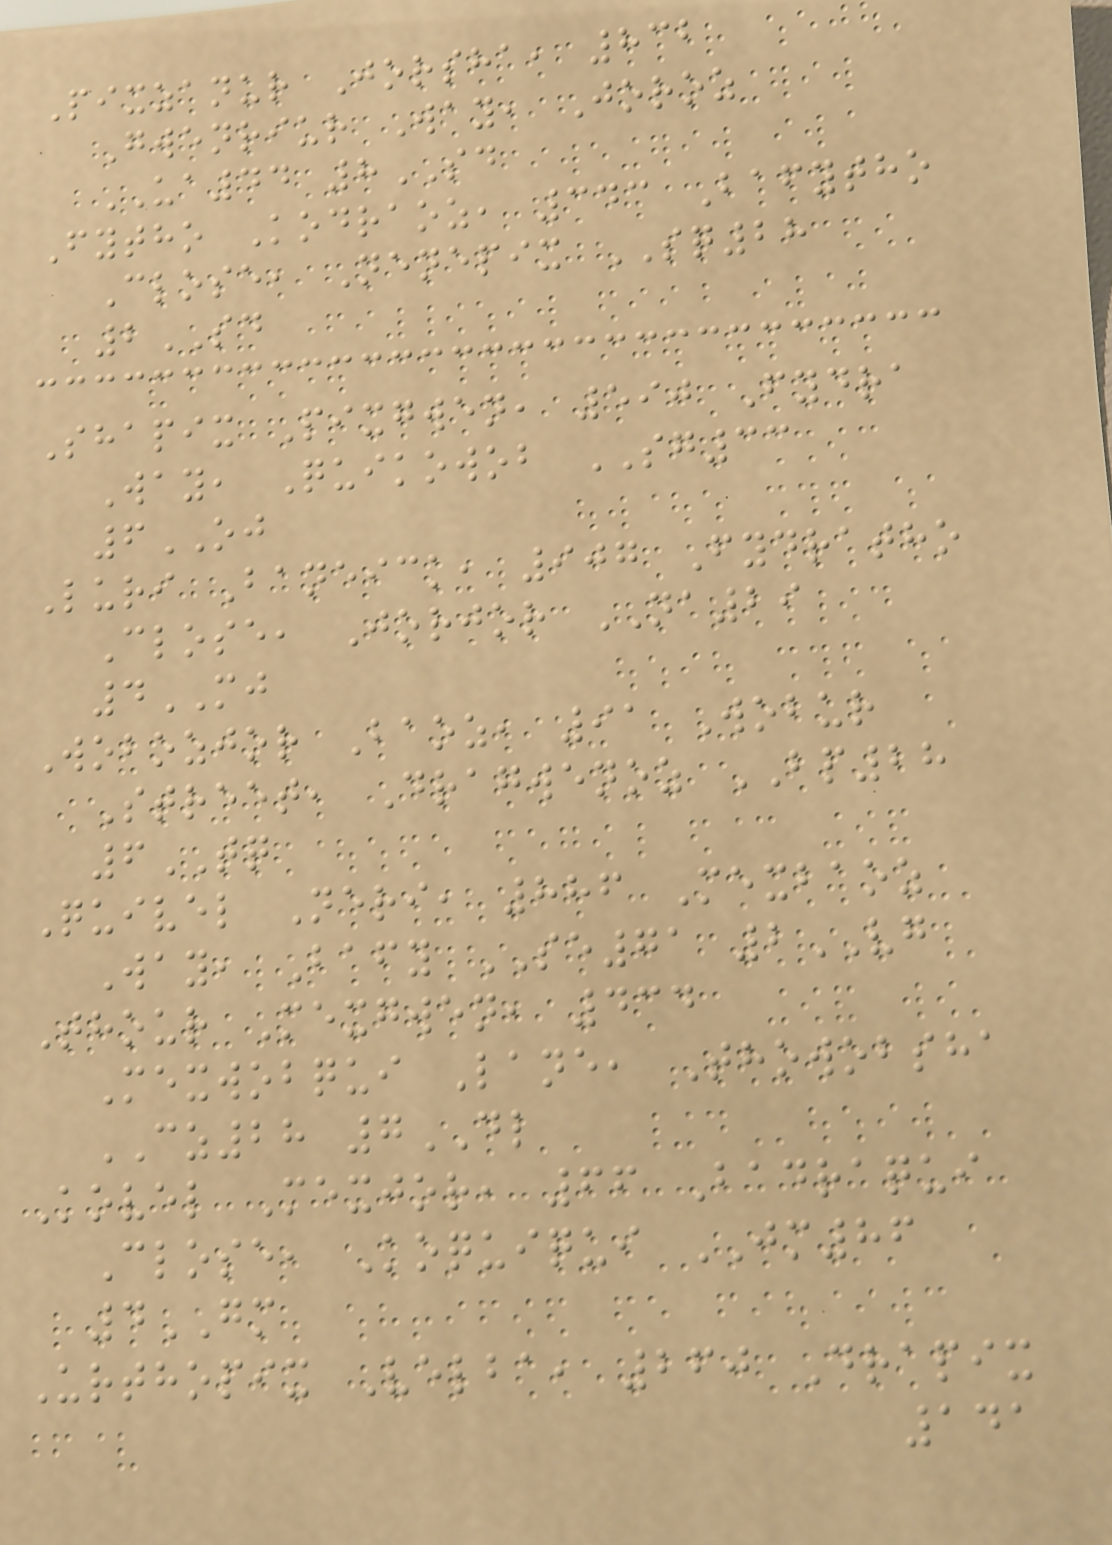Pixzanur Jorsha, 832
Gwenriur Way, Joroz
UA44 8SD
Fytho Kodraoz, 343 Bafytho
Close, Nenepix SQ28
2SD
Shapix Pixgwen, 590 Fydra
Way, Quikowob SG33
6OJ
Luri Baneick, 907 Fydratho
Close, Jorjor NA29
4MJ
Wobozjor Baoz, 91 Wobur
Street, Dragwenoz BP28
6TQ
Quivel Neri, 886 Mexbaoz
Way, Bafy SE71 2VG
Thour Mexgwen, 434
Mexwobqui Lane, Thowobsha
CZ28 7DL
Kovel Mexjor, 66 Badraqui
Close, Koquiqui JM86
4GM
Urthopix Velba, 260 Drapix
141
